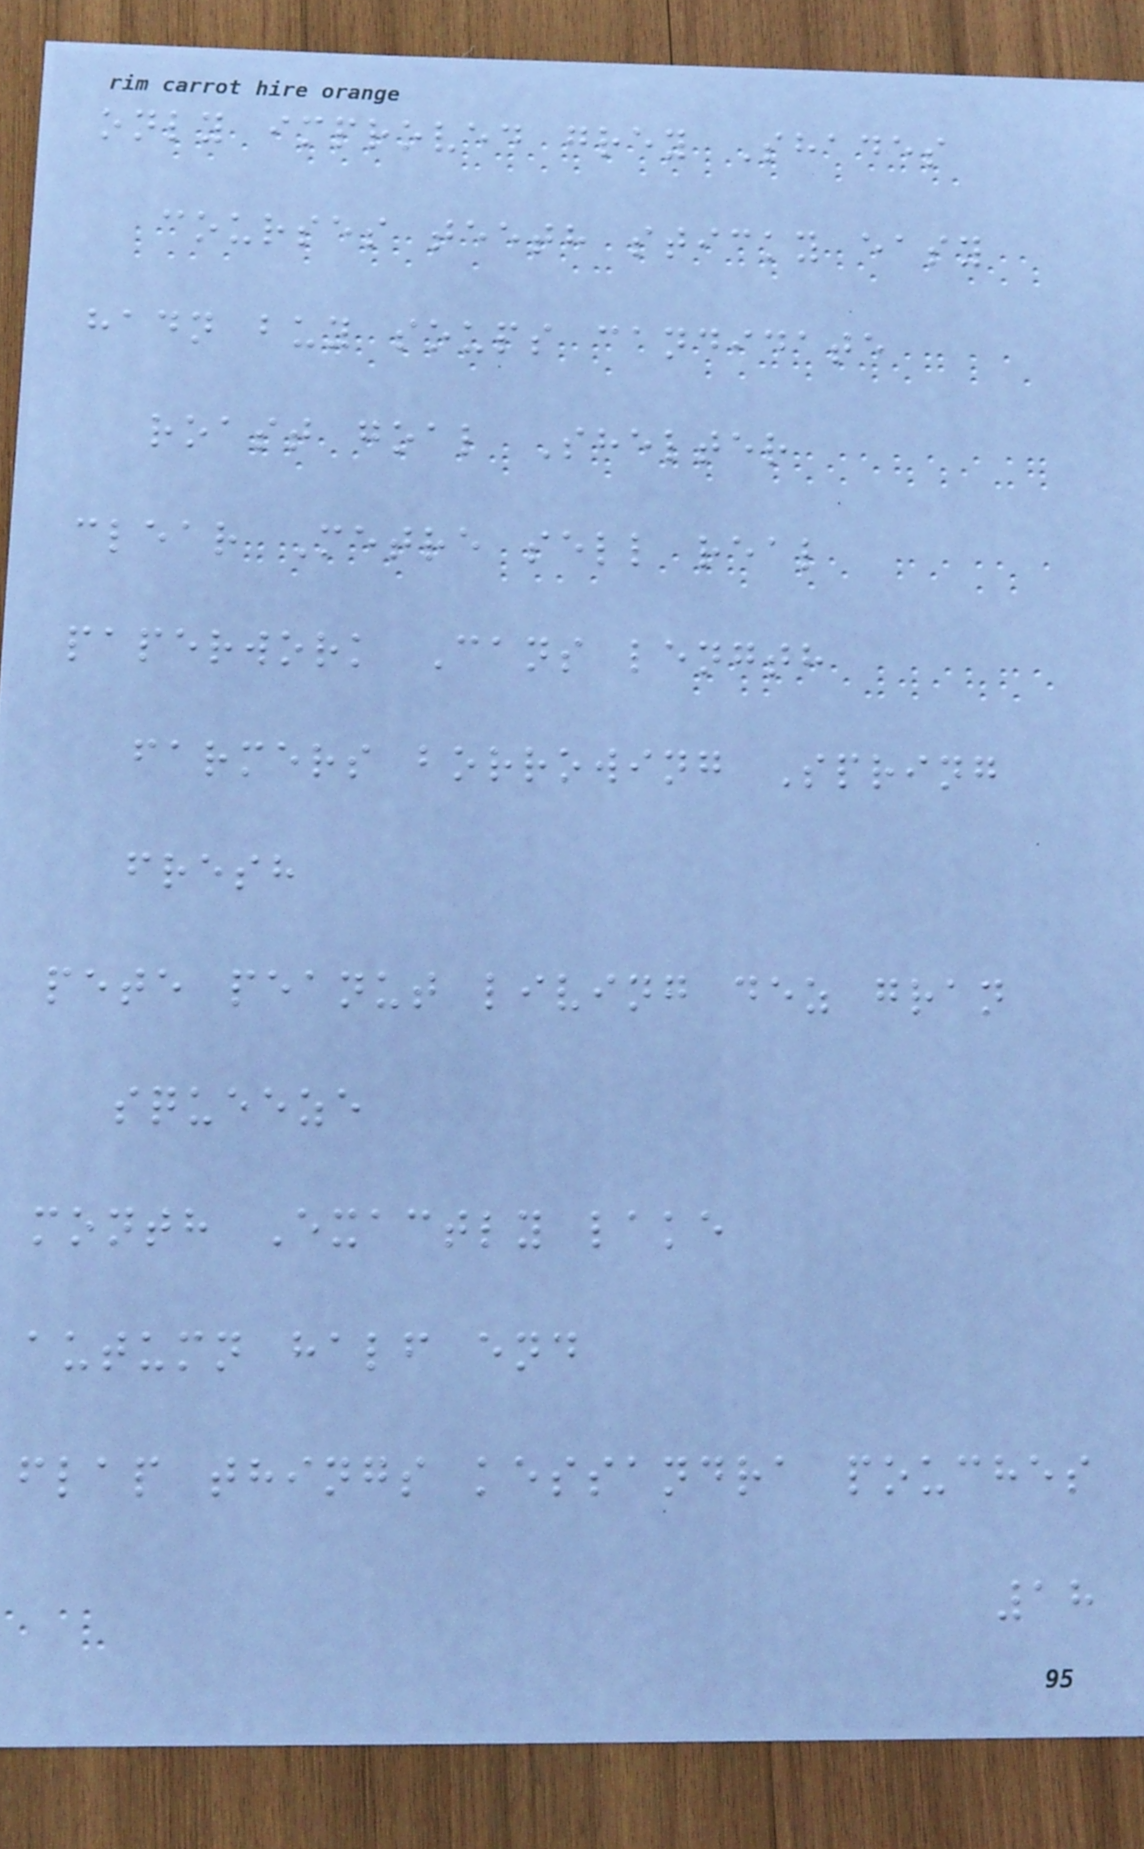only improved grey Shades
courses teeth sticky easy
hadn buy soups candidate
roast goal Shelter
clear Metre sell real
paperwork Cans length
farmers borrowing Spring
fresh
pete peanut living dez gran
squeeze
month Exactly lake
autumn half end
flap things kessandra pouches
18
